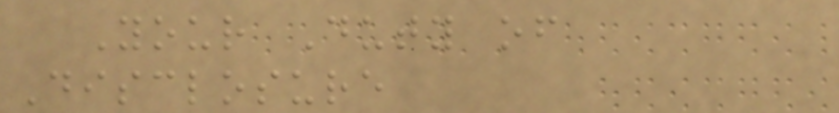Your Duty of
Disclosure
